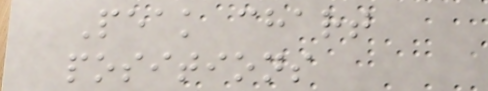Peak chart
positions
